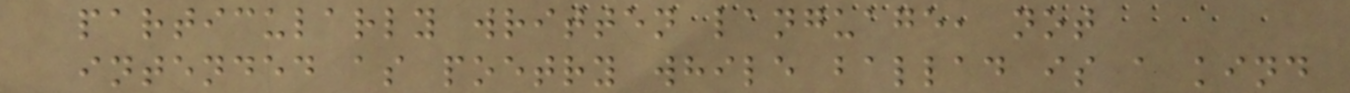particularly written language, not
intended as poetry while ballad is a kind
